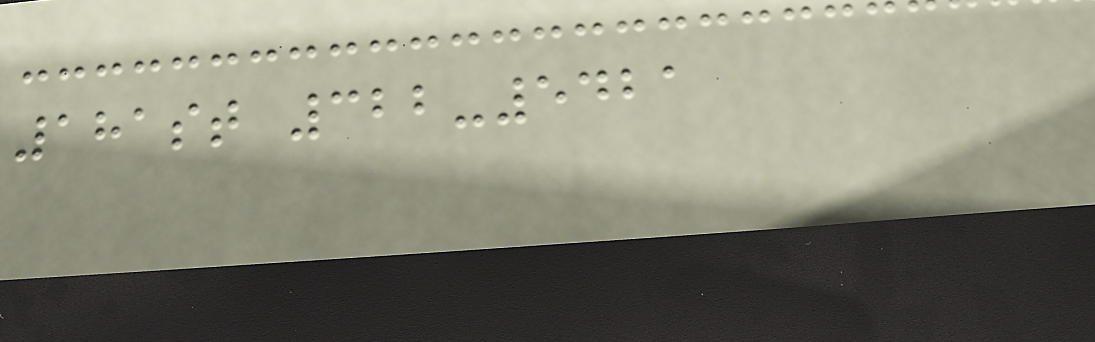181st 322-5421
